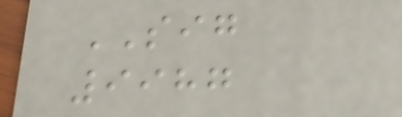SIG
9987
